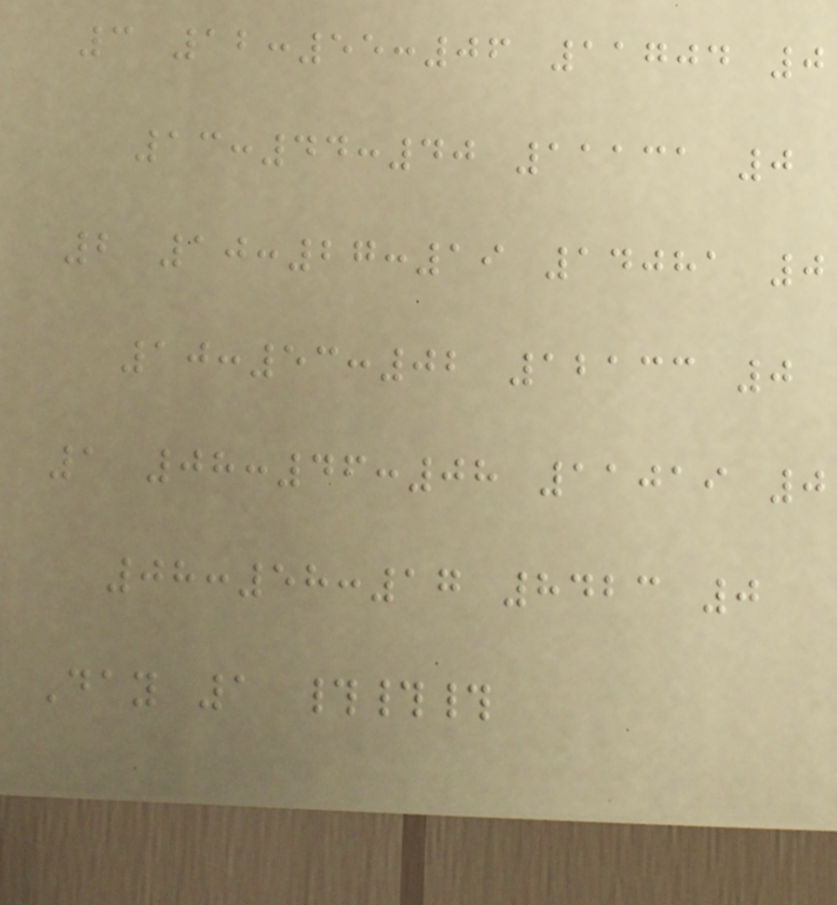3 12:55:06 11704 0
13:44:40 11131 0
2 10:27:19 14081 0
10:53:02 12133 0
1 08:46:08 11019 0
08:58:17 8423 0
Day 1 ###
